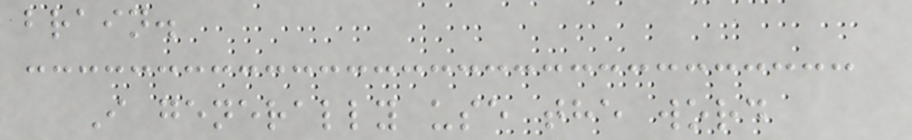brain.
I generally use the word
